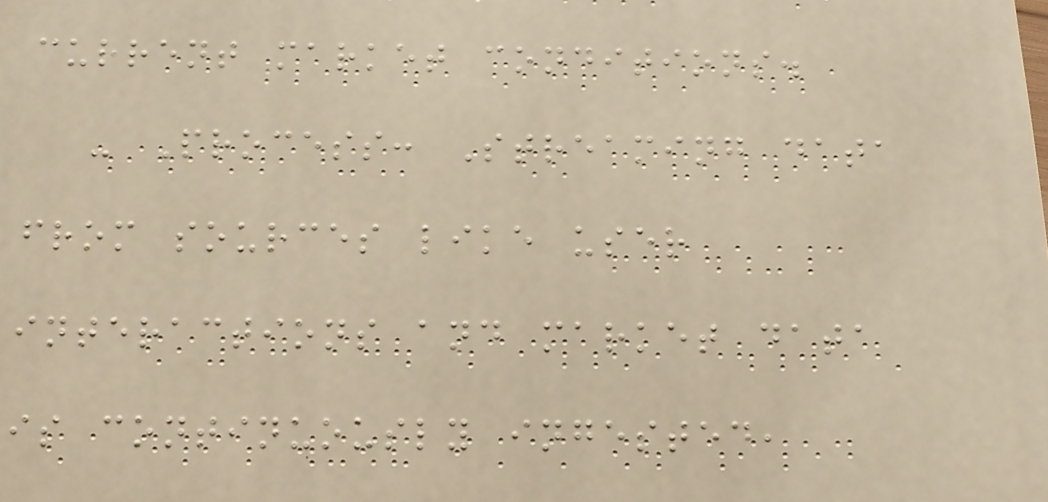current market conditions.
- Process: Streaming data
from sources like user
interactions and market data
is continuously ingested,
